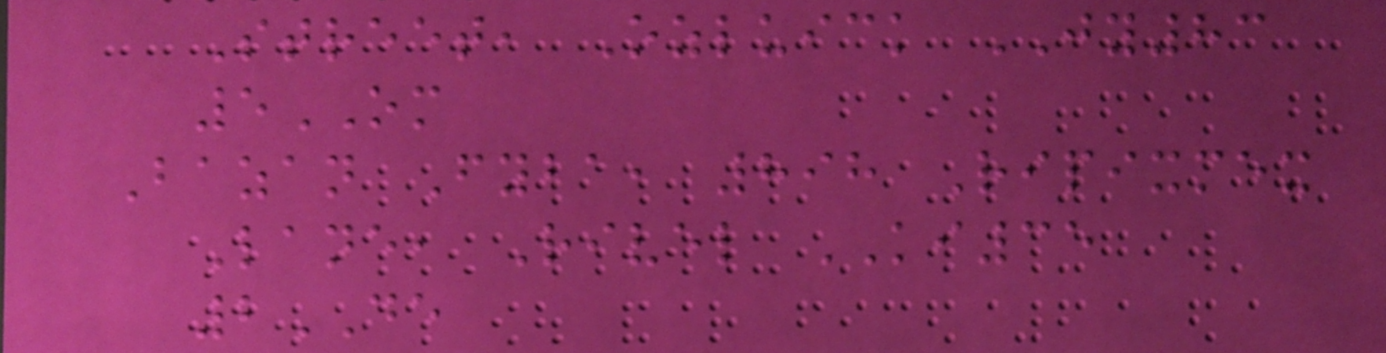Street, Ozluick JY83
5OM
Bazan Fyba, 898 Ripixmex
Lane, Rivel KI35
2DE
